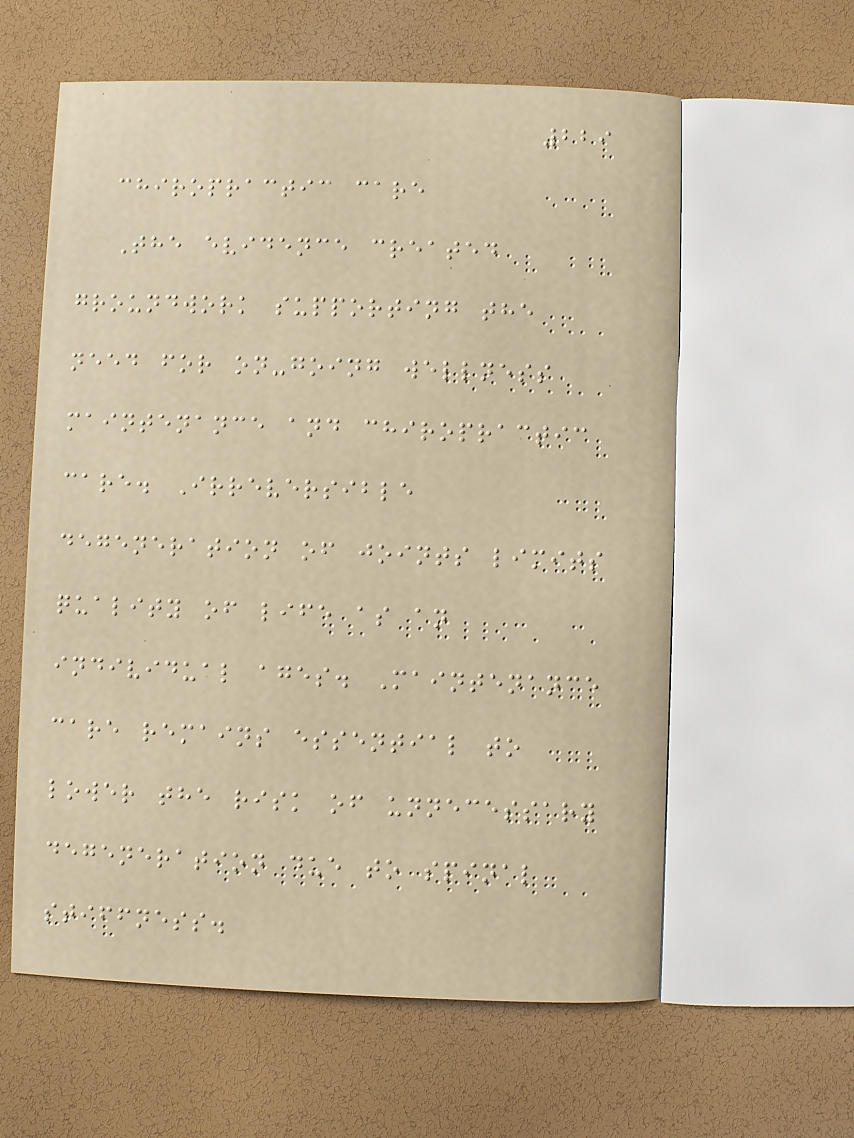229
chiropractic care
The evidence created
groundwork supporting the
need for on-going wellness
maintenance and chiropractic
care. Irreversible
degeneration of joints limits
quality of life as an
individual ages. Maintenance
care remains essential to
lower the risk of unnecessary
degeneration due to spinal
stiffness.
